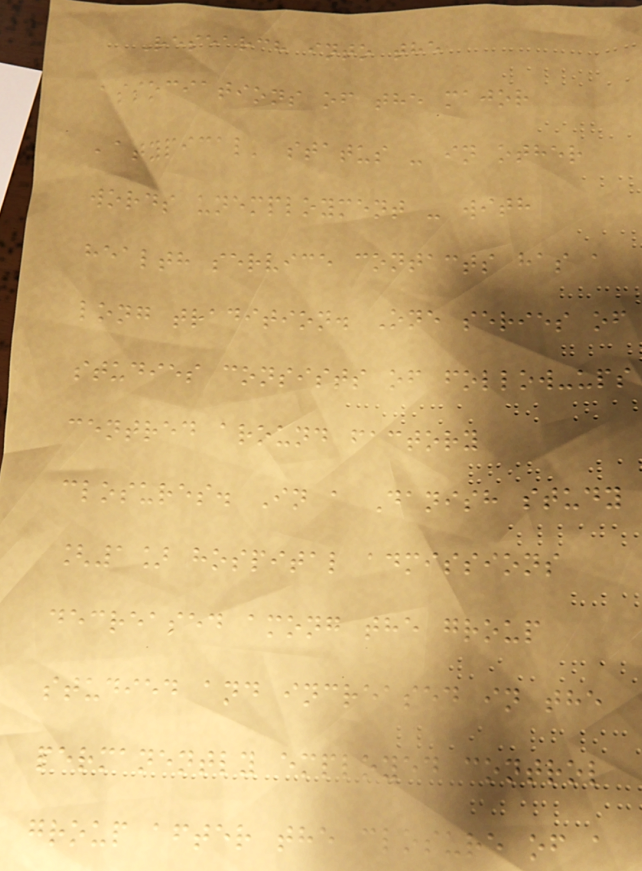Research into the
associations of the major
'atypical' status - in other
words unemployment - with
health service contacts has a
long tradition. One series of
studies consists of follow-ups
centred around factory
closures. In a Danish study
[1] hospital admissions
decreased among the group
studied and increased in the
permanently employed control
group after the closure of a
